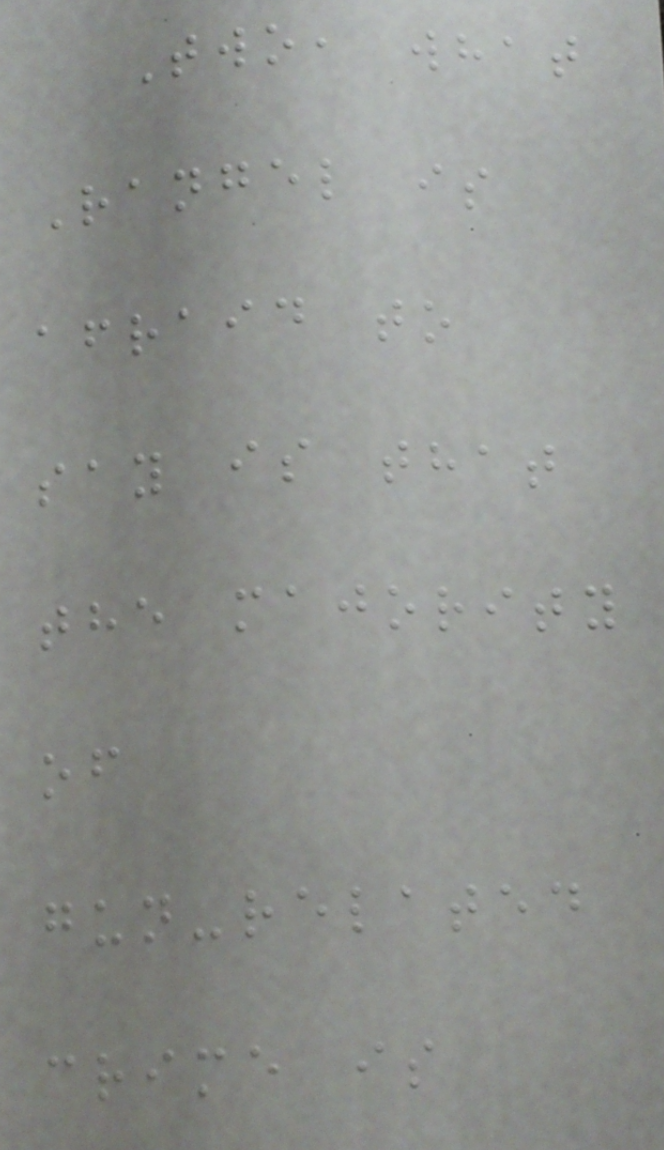Two, what
Rangel is
afraid to
say is that
the majority
of
gun-related
crime is
